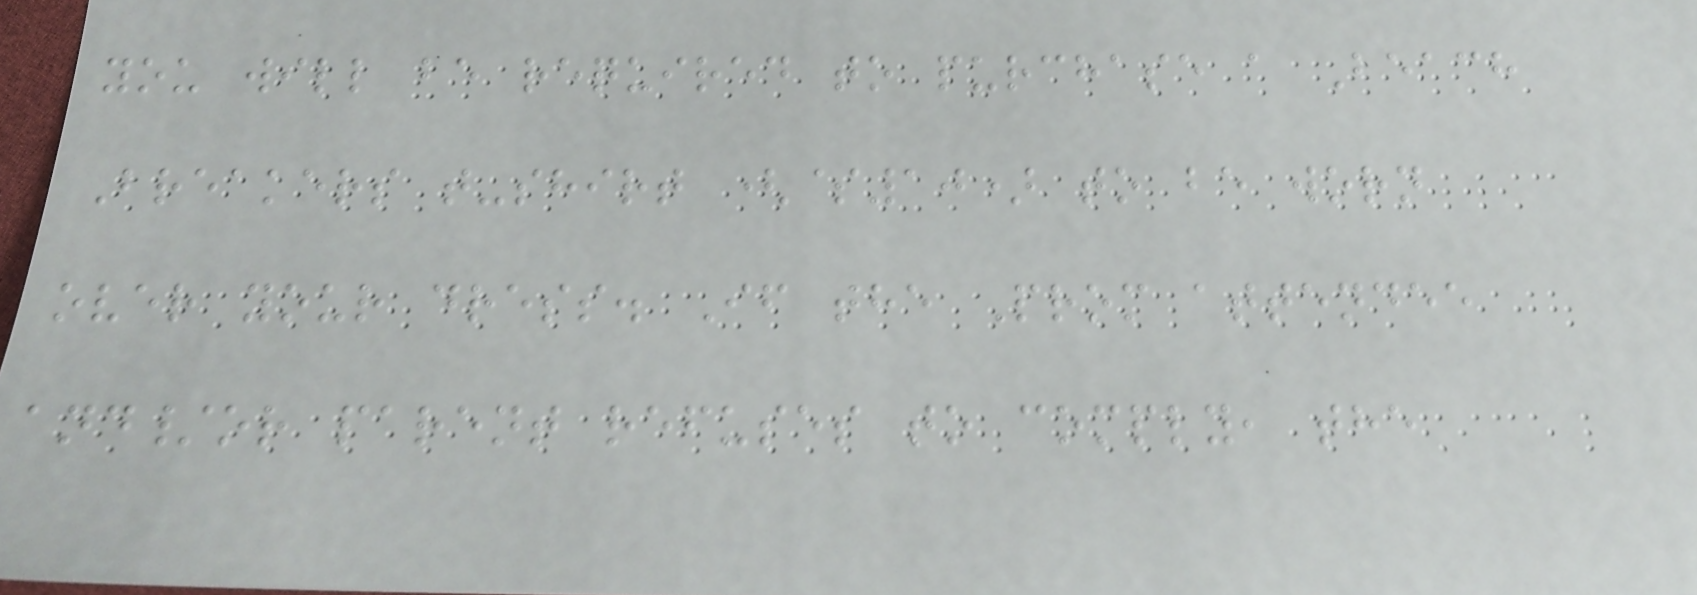you will be required to purchase a Beach
Breakers t-shirt ($10) to be worn
over your dress. If the Prom attendee
and/or parent refuses to comply, the
